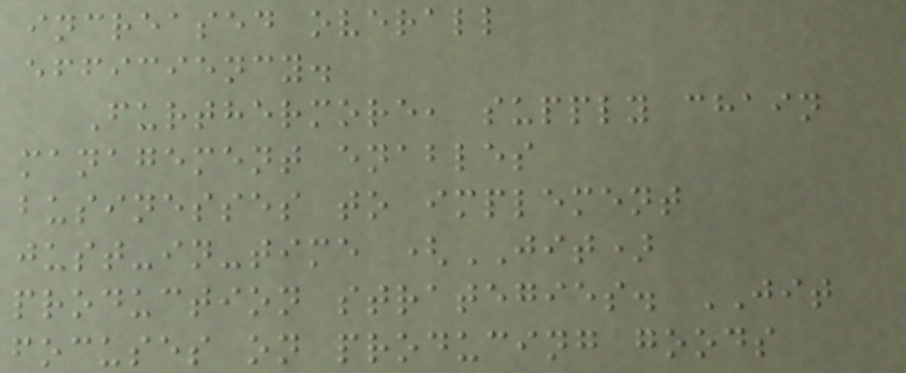increased overall
efficiency.
Furthermore, supply chain
management enables
businesses to implement
just-in-time (JIT)
production strategies. JIT
focuses on producing goods
